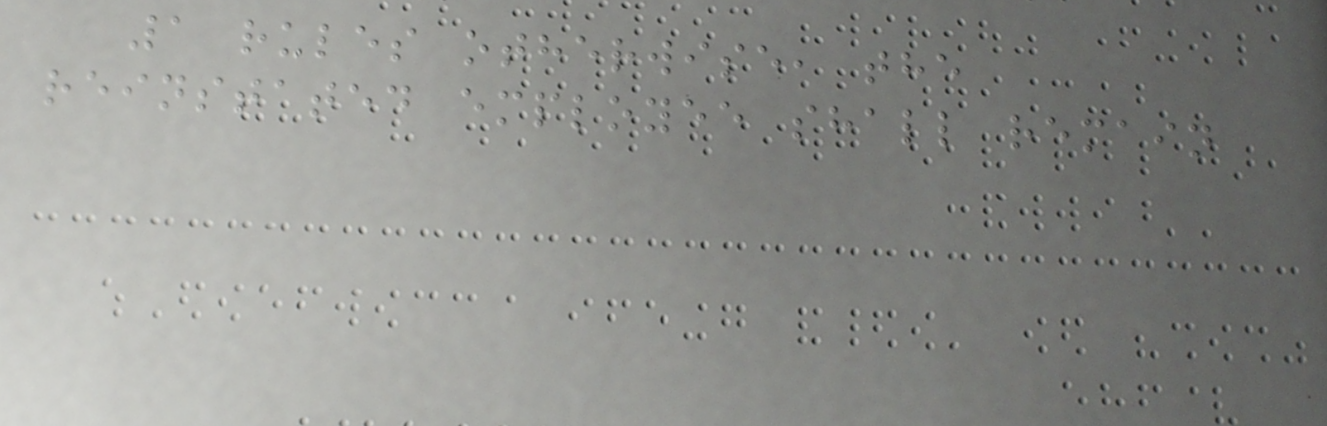1 rules otherwise, the
reinstated employee shall remain
